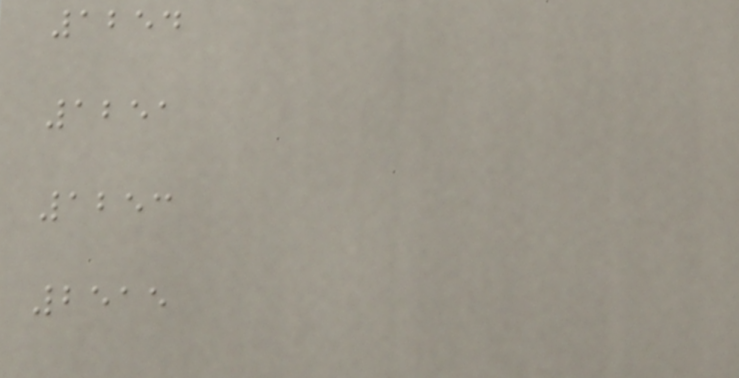1254
1251
1253
2515
